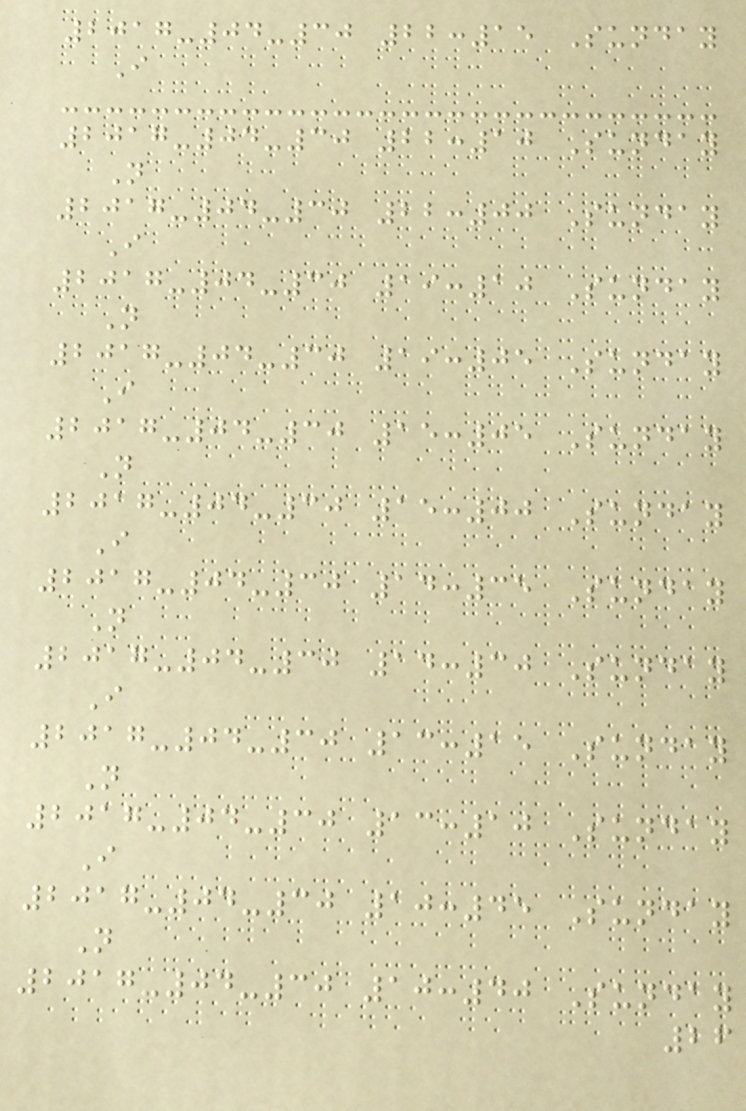2017-04-30 22:15 Sunday
I
2017-04-30 22:10 Sunday
N
2017-04-30 22:00 Sunday
I
2017-04-30 19:10 Sunday
N
2017-04-30 19:05 Sunday
I
2017-04-30 15:05 Sunday
N
2017-04-30 15:00 Sunday
I
2017-04-30 14:35 Sunday
N
2017-04-30 14:30 Sunday
I
2017-04-30 13:15 Sunday
N
2017-04-30 13:10 Sunday
I
2017-04-30 10:45 Sunday
N
2017-04-30 10:40 Sunday
26
